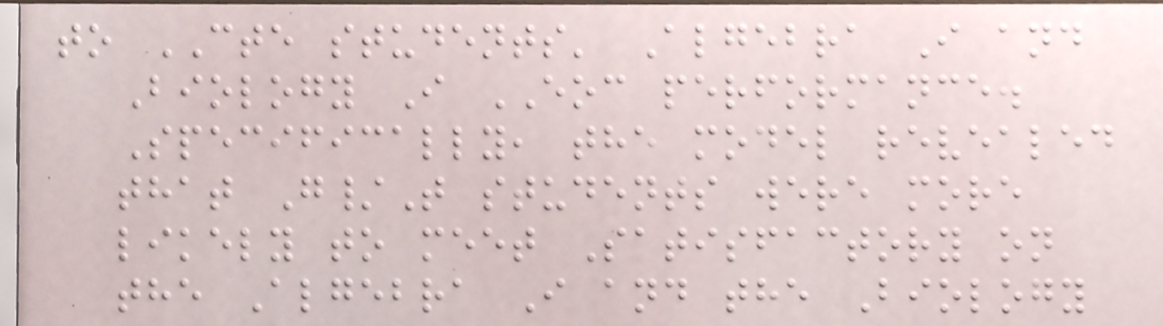to CTE students' Algebra I and
Biology I EOC performance.
Specifically, the model revealed
that G/T students were more
likely to meet Satisfactory on
the Algebra I and the Biology
